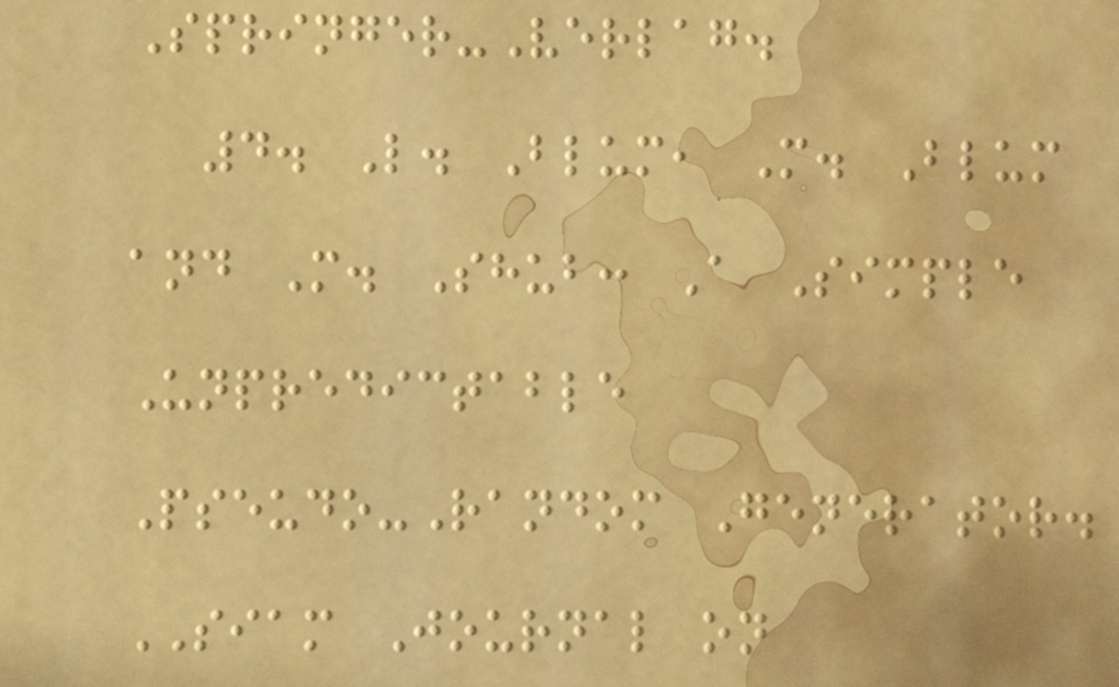Springer-Verlag.
4. L. Blum, M. Blum
and M. Shub: A Simple
Unpredictable
Pseudo-Random Generator.
SIAM Journal on
